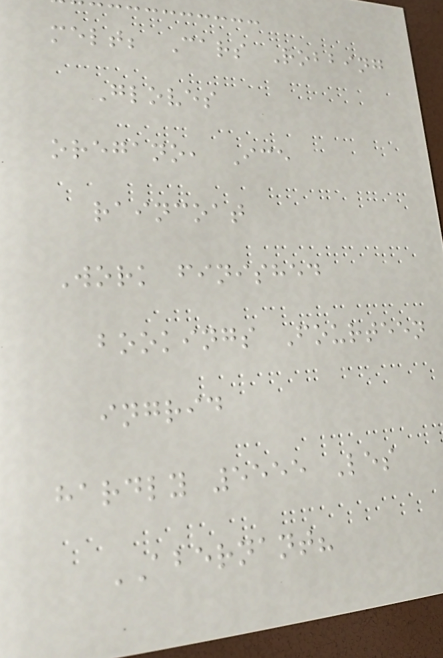melt; Cars Robbing
Gloves
oregano, Ice
raincoat
Work finished
bookings Fourteen
ingrid
hardly 5555 Les
ABERNANT?
